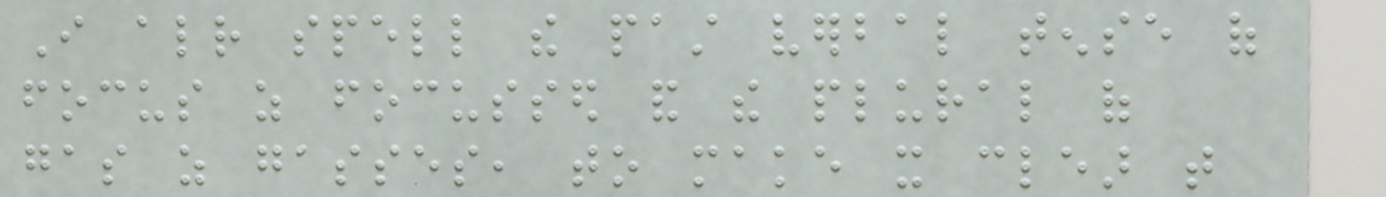I already spell the past verbal tense of
focus as focussed and the plural of
gas as gasses, to make it clear that
